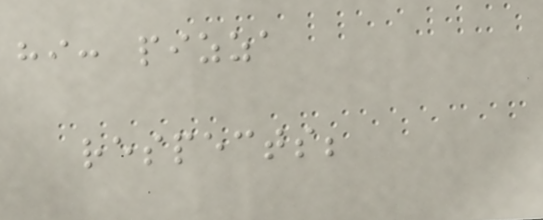hi: pizza
respects;
